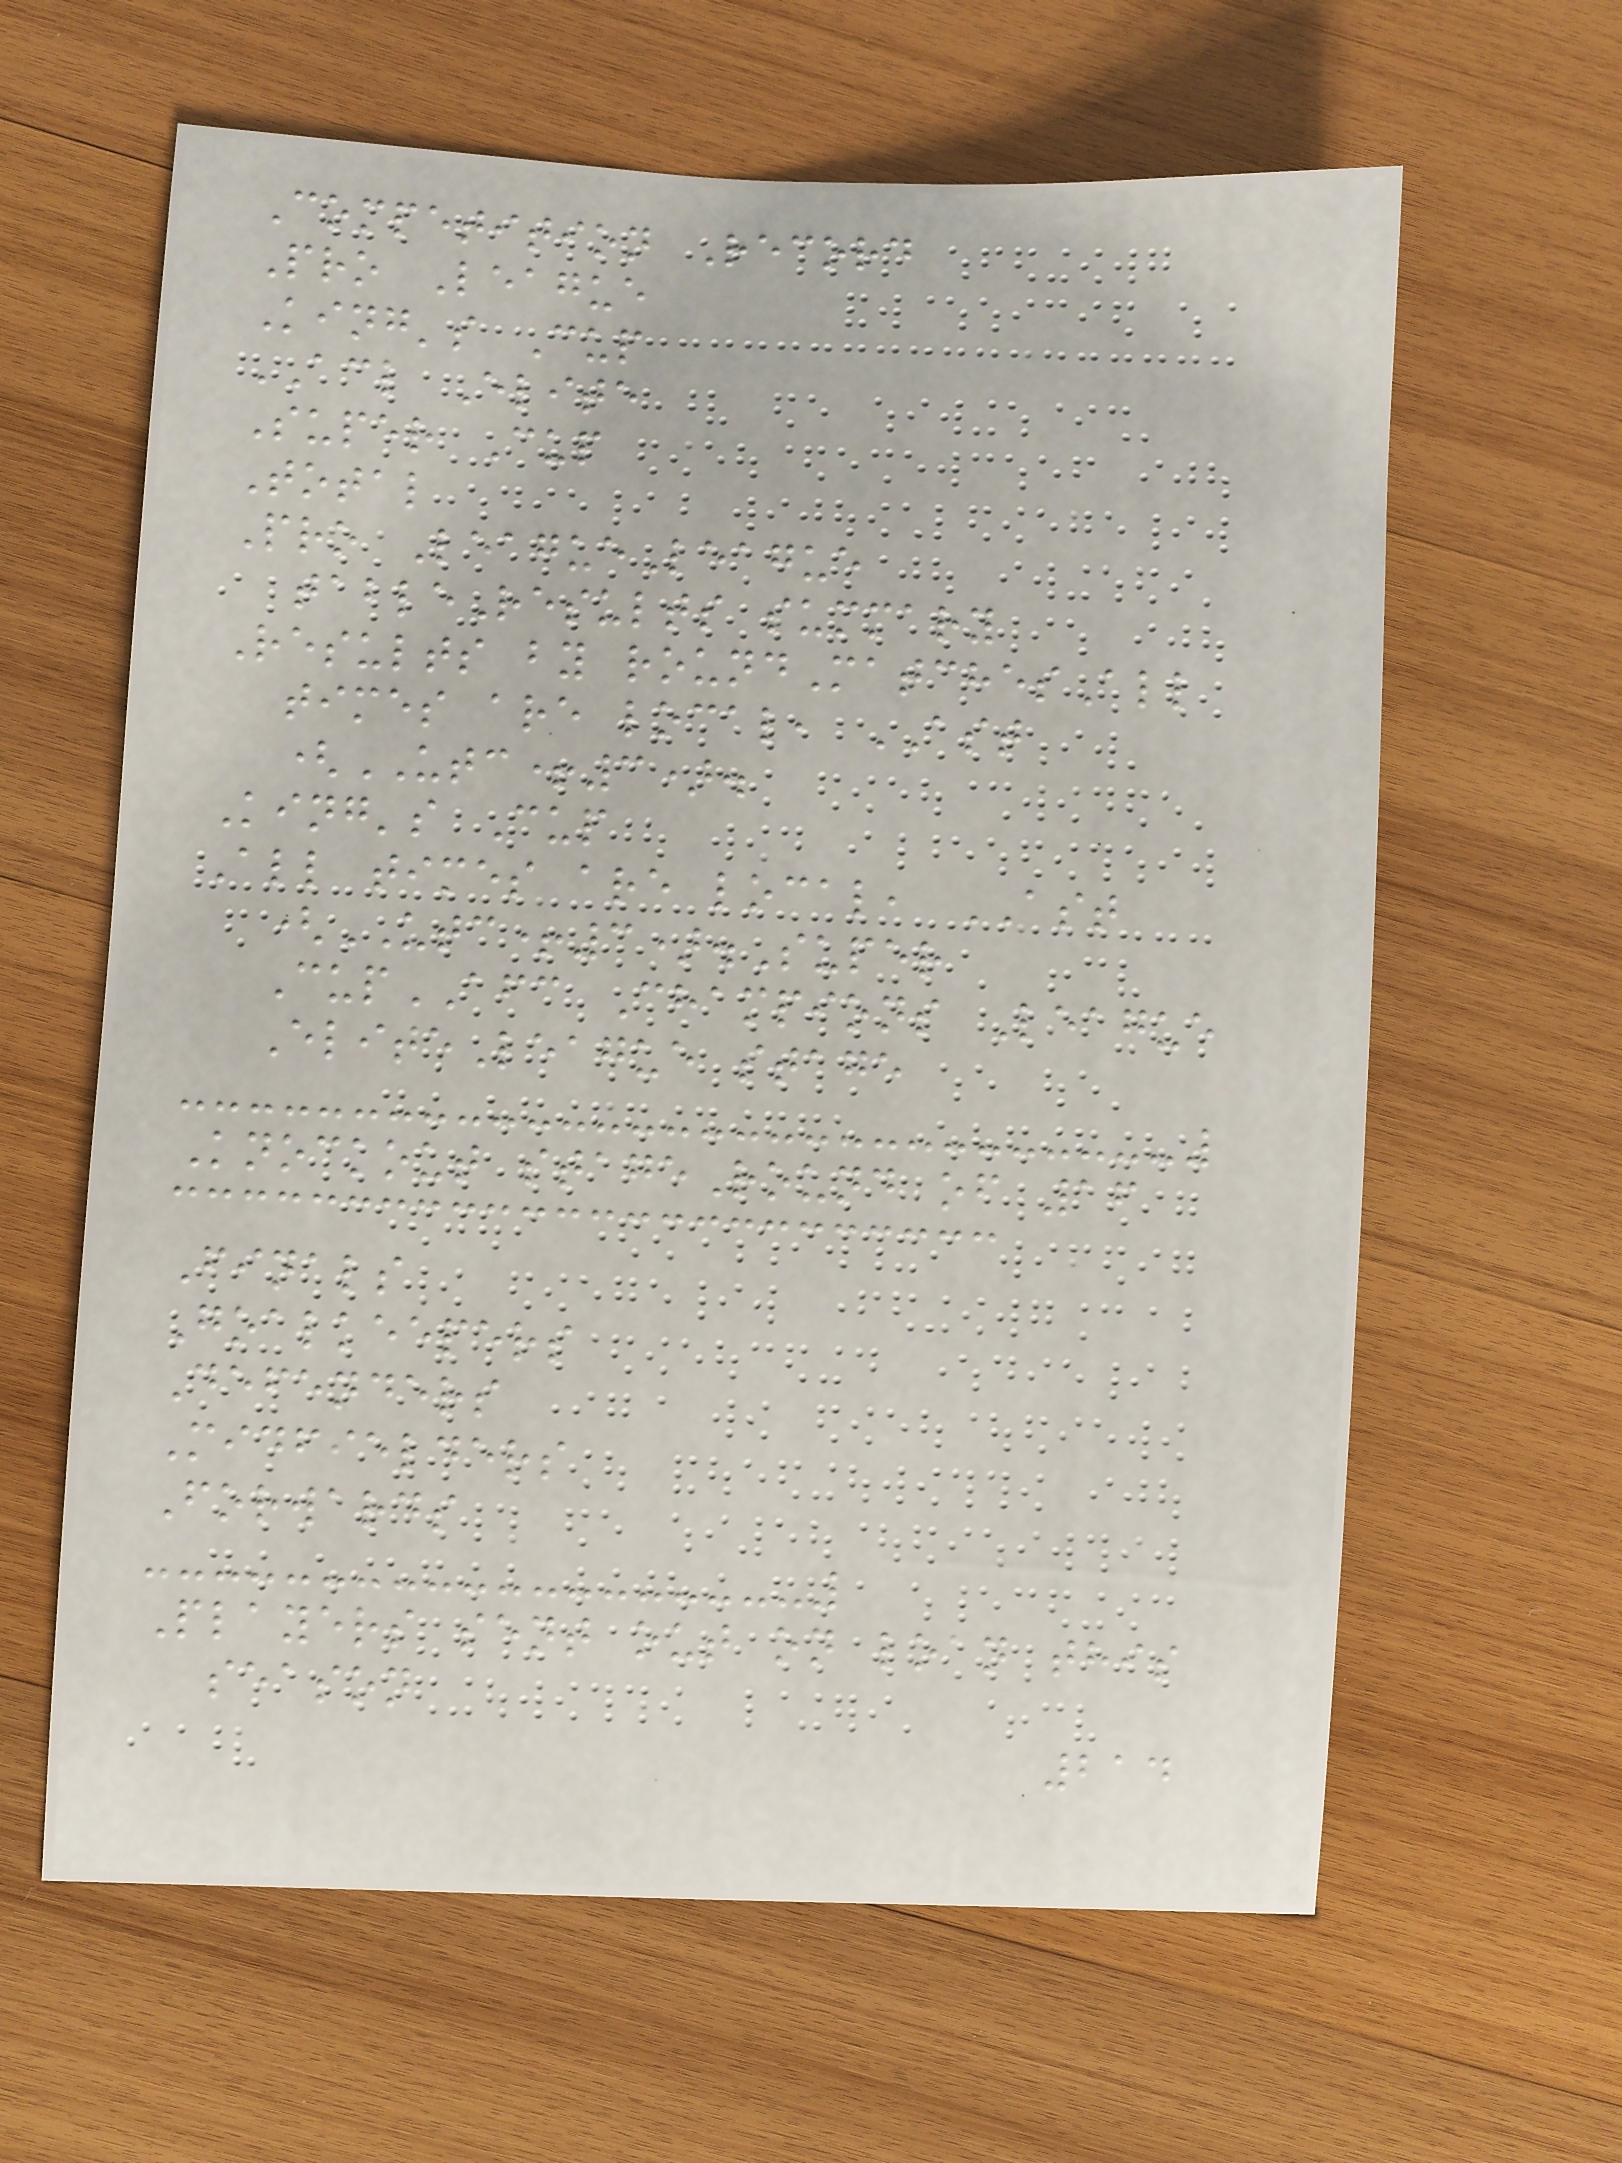Competition Record
Pro League
King's Cup
ACL Elite
Super Cup
Total
Pro LeagueLeague
tableResults summary
Results by roundMatchesAll
times are local, AST
(UTC+3).
King's Cup
All times are local, AST
(UTC+3).Super
CupAFC Champions League
EliteLeague stage
Knockout stageRound of 16
Finals
Goalkeepers
Defenders
Midfielders
Forwards
Players sent out on loan this
season
214
